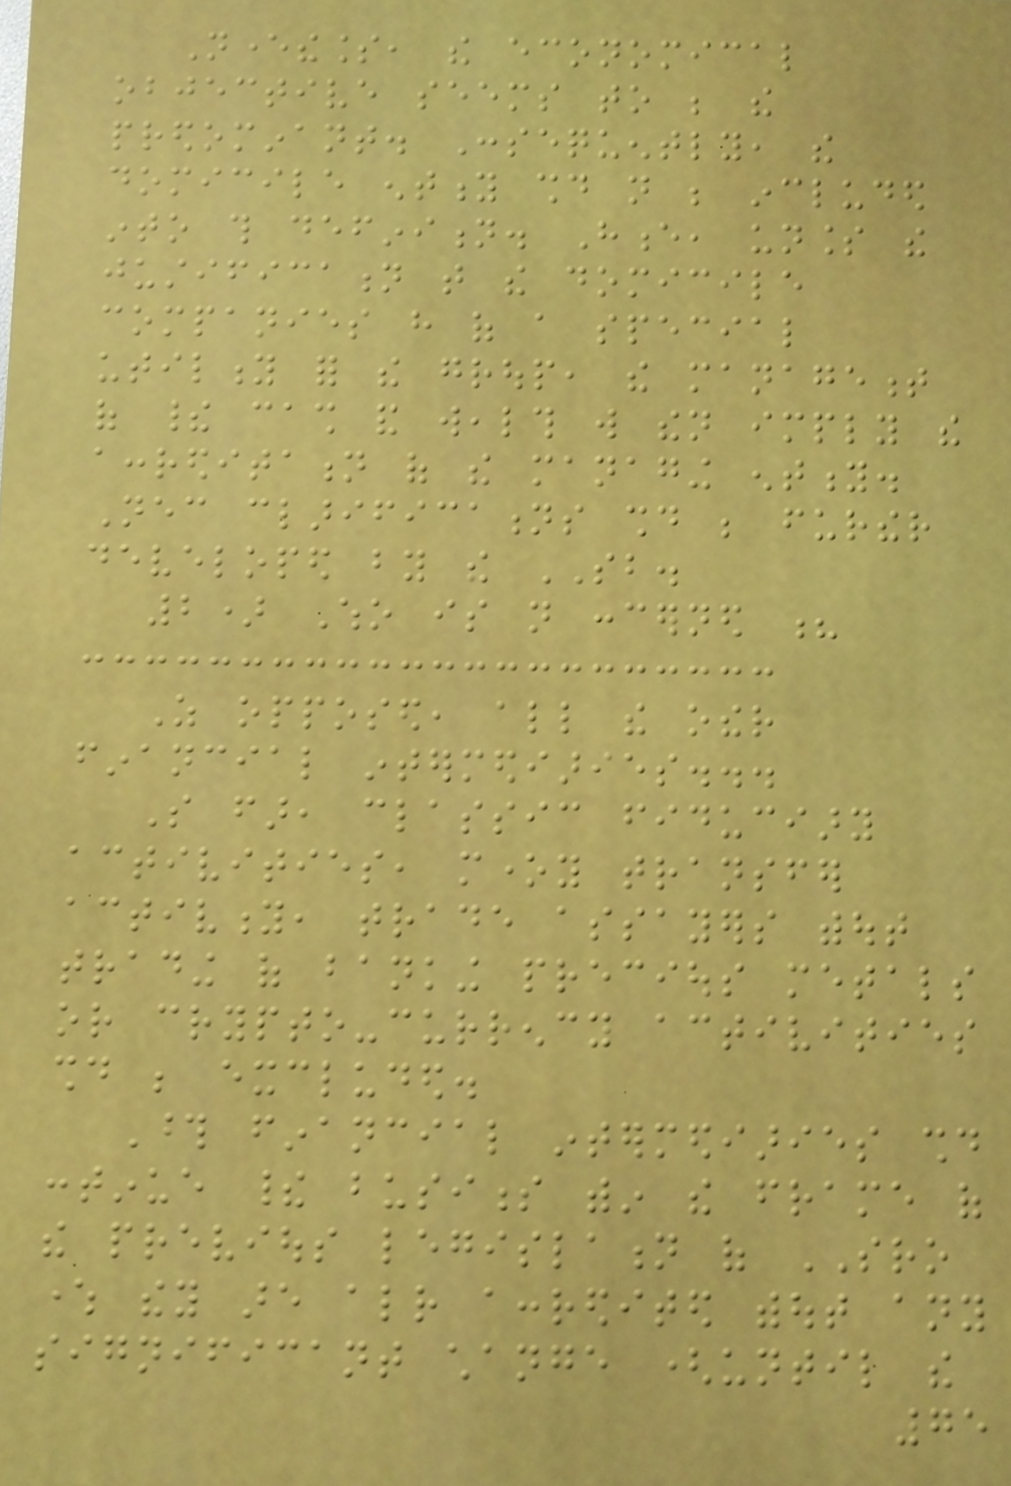Nevertheless, the economical
objective seems to be the
predominant. Consequently, the
domicile entity should not be included
into this definition. Hence, unless the
justification that the domicile
companies have of a special
utility for the group, the management
of their cash and wealth will then imply the
accreditation of the managing entity.
Necessary clarifications should be further
developed by the SB.
2) Who is not concerned ?
As opposed, all the other
financial intermediaries...
So far, classic fiduciary
activities, money transfer
activity, trade assayers without
trading of banking precious metals
or crypto-currency activities
should be excluded.
Those financial intermediaries should
continue their business within the frame of
the previous legislation of SRO
where they are already accredited without any
significant change (until the
75
